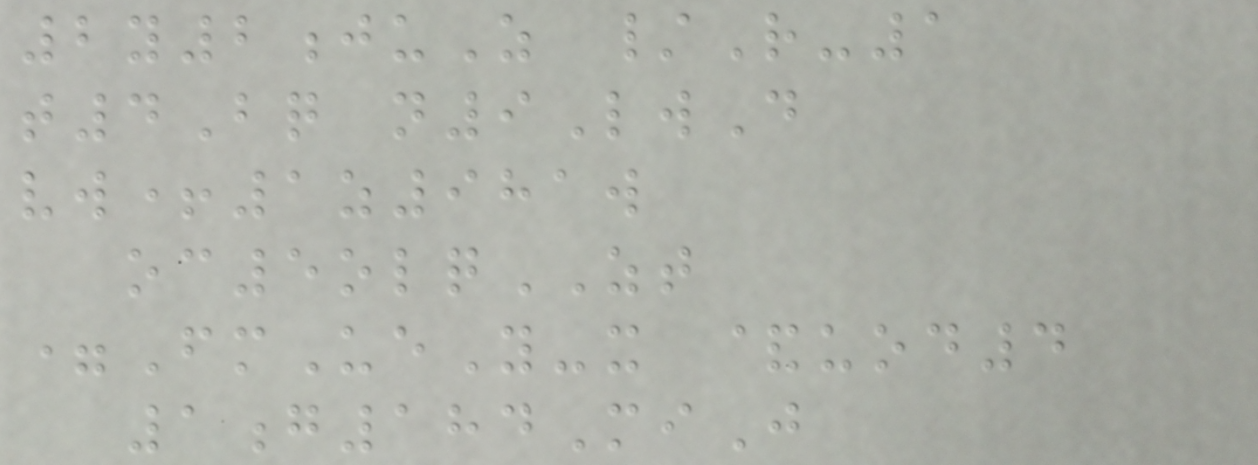2y2juZ /R-1
t4Bq n9LwD
vw+1z981w
oc5olqZT
=FmUeY-x &uod4
1g184MiJ
